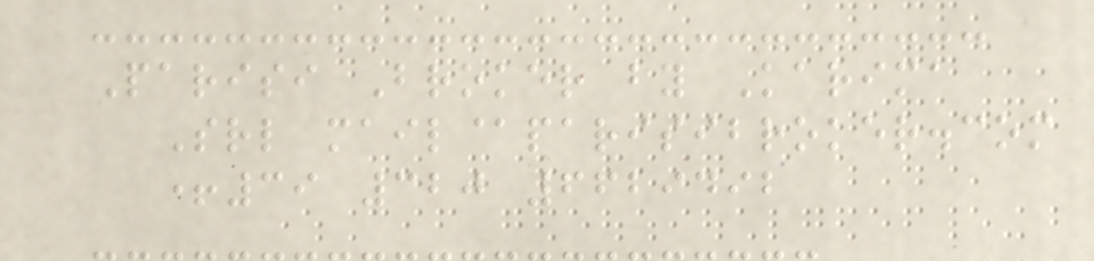Parisi Broker by Karima
Srl mail@parisibroker.com
+39 320 6629492
